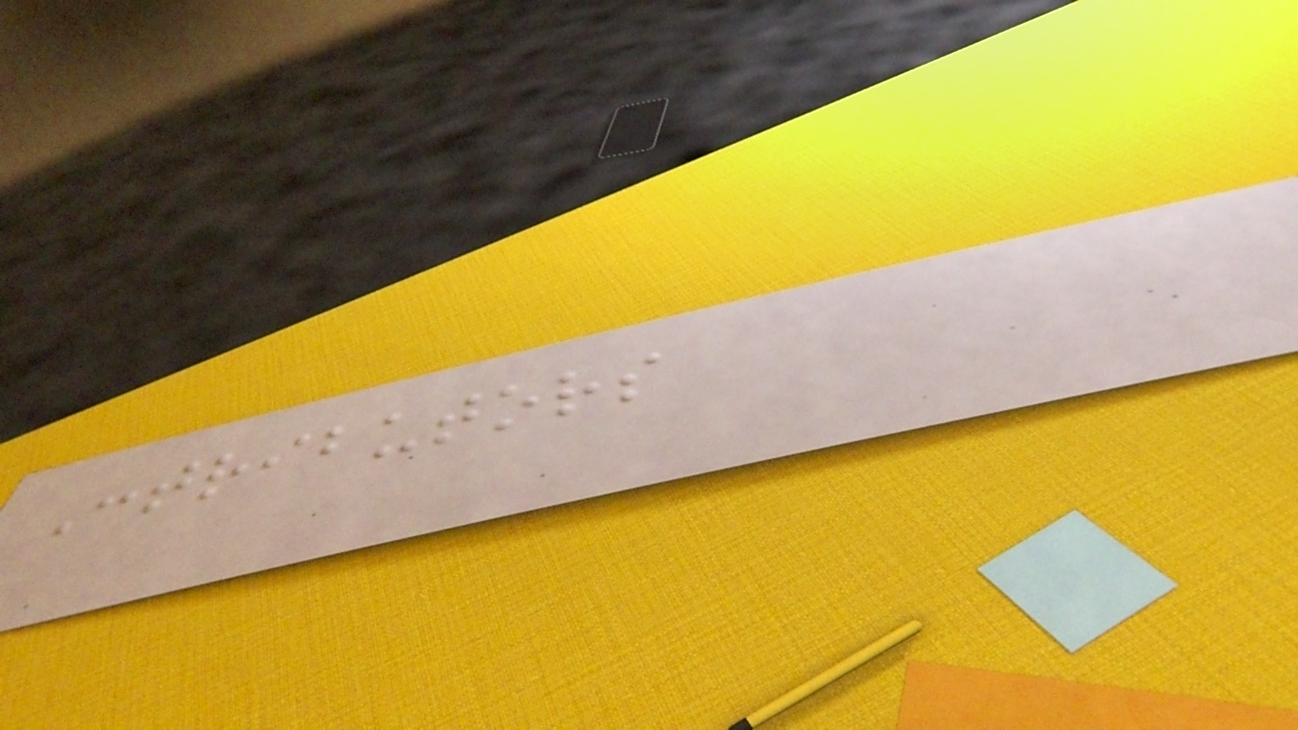Contributors
